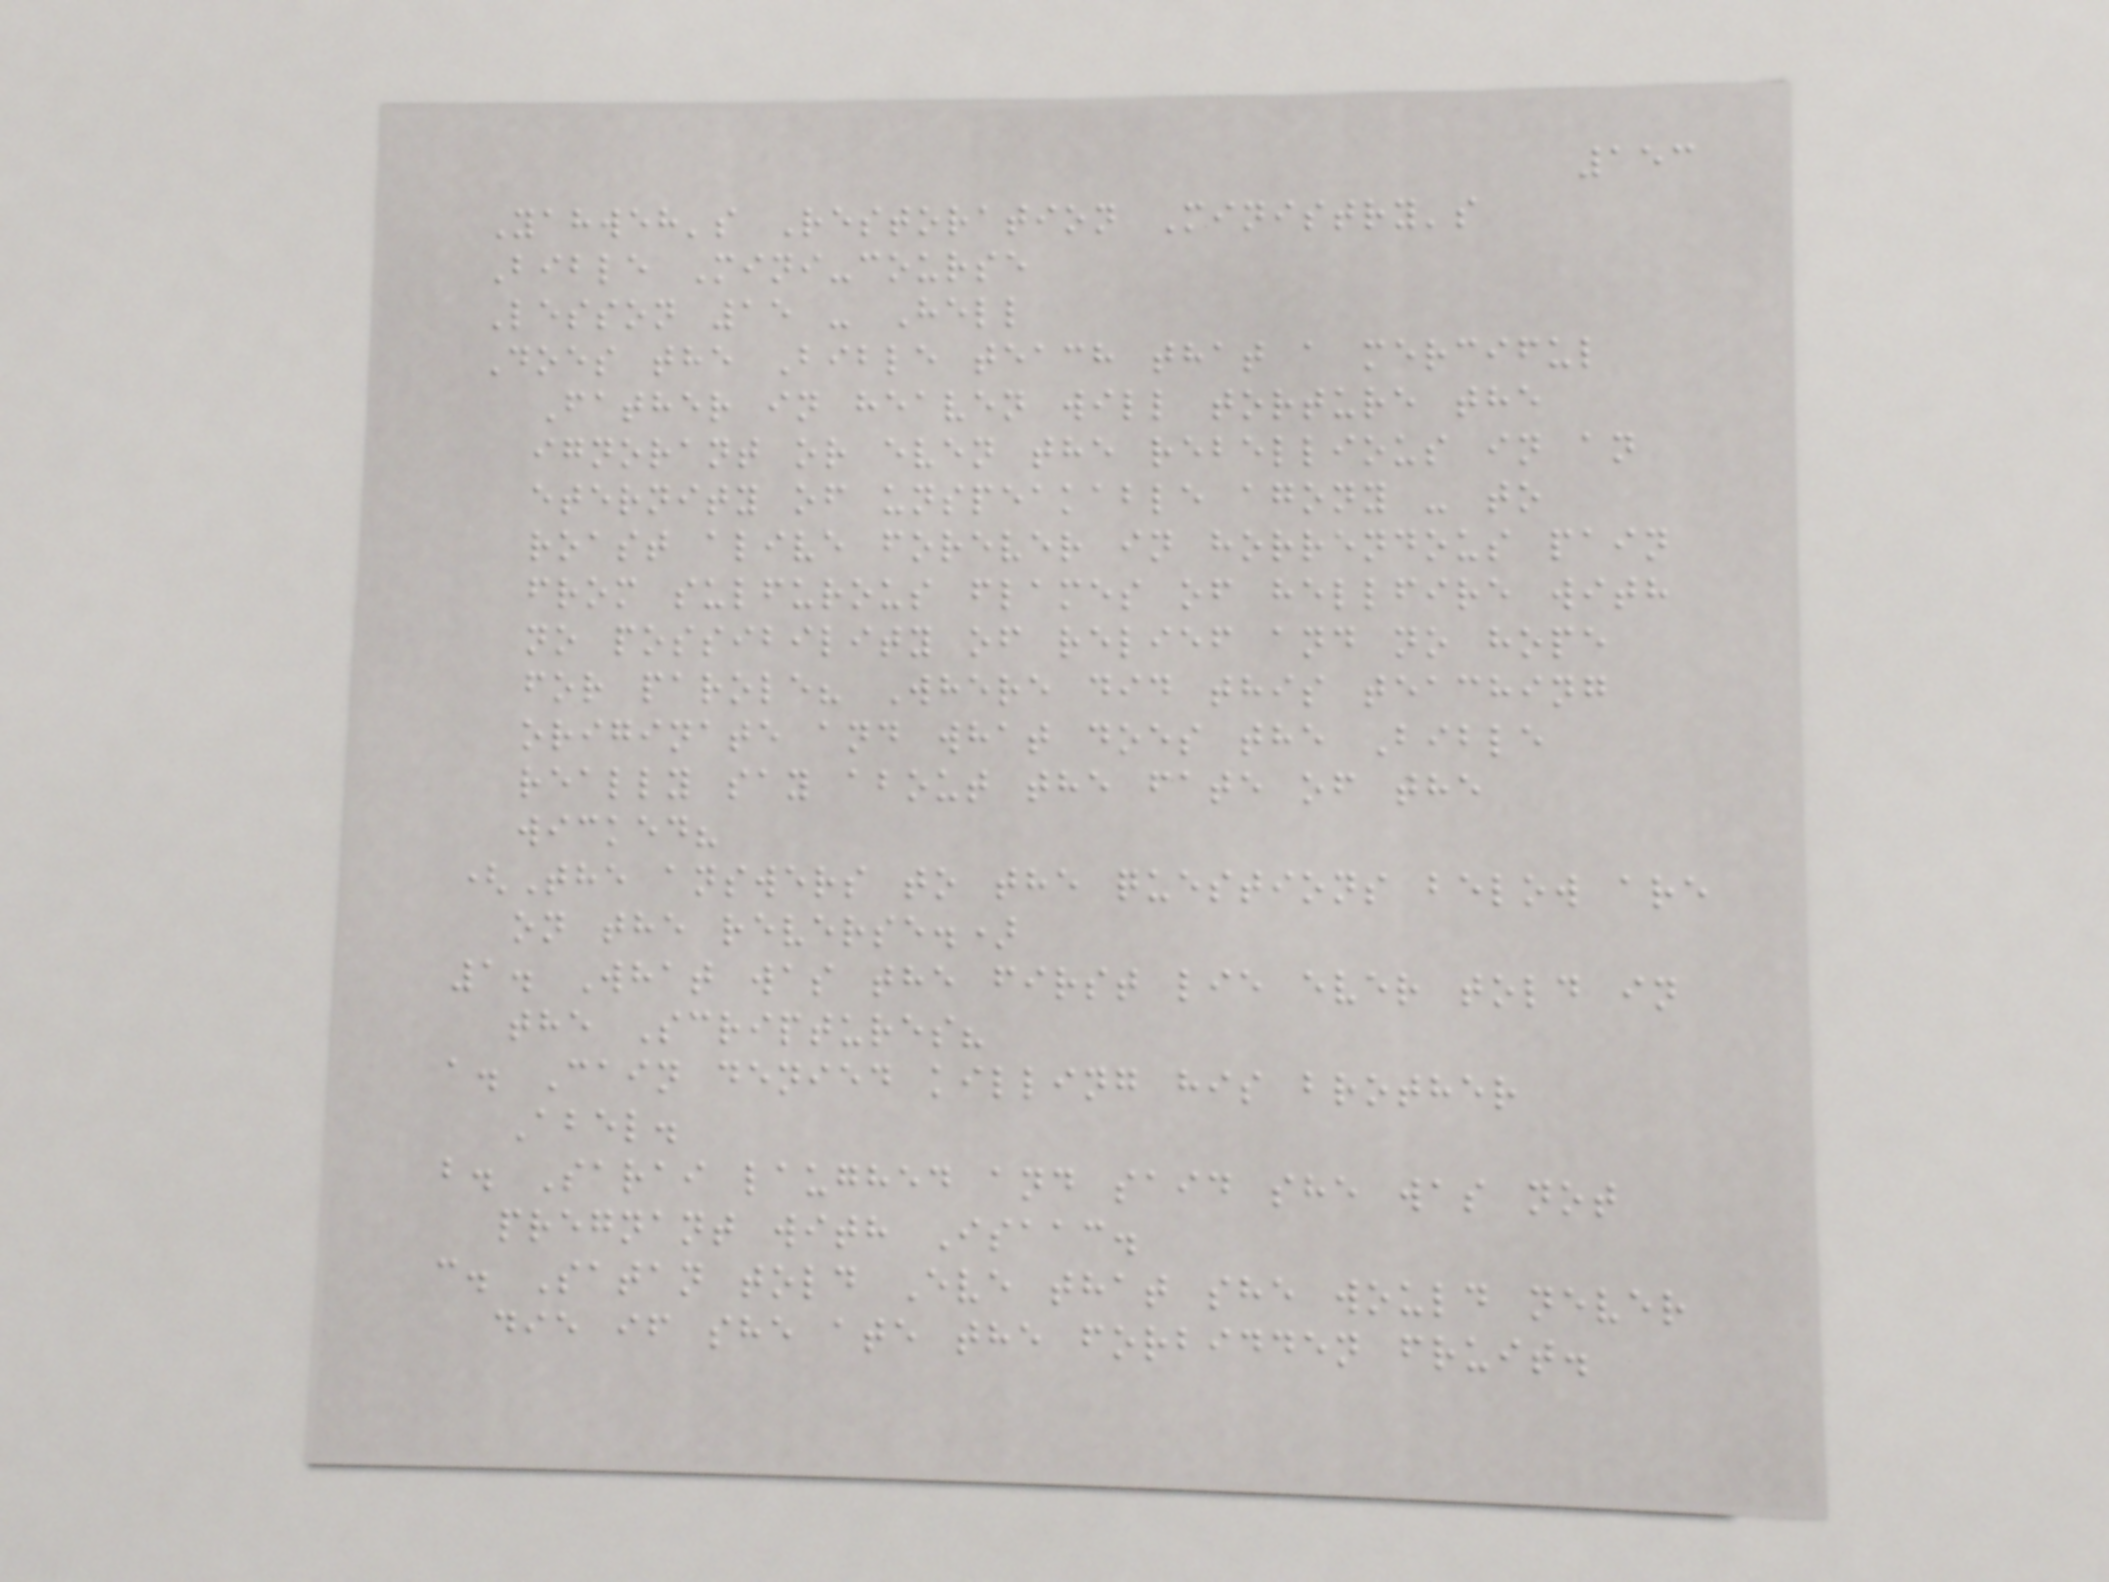153
Yahweh's Restoration Ministry's
Bible Mini-course
Lesson 15 - Hell
Does the Bible teach that a merciful
Father in heaven will torture the
ignorant or even the rebellious in an
eternity of unspeakable agony - to
roast alive forever in horrendous pain
from sulfurous flames of hellfire with
no possibility of relief and no hope
for parole? Where did this teaching
originate and what does the Bible
really say about the fate of the
wicked?
(The answers to the questions below are
on the reverse.)
1. What was the first lie ever told in
the Scriptures?
a. Cain denied killing his brother
Abel.
b. Sarai laughed and said she was not
pregnant with Isaac.
c. Satan told Eve that she would never
die if she ate the forbidden fruit.
